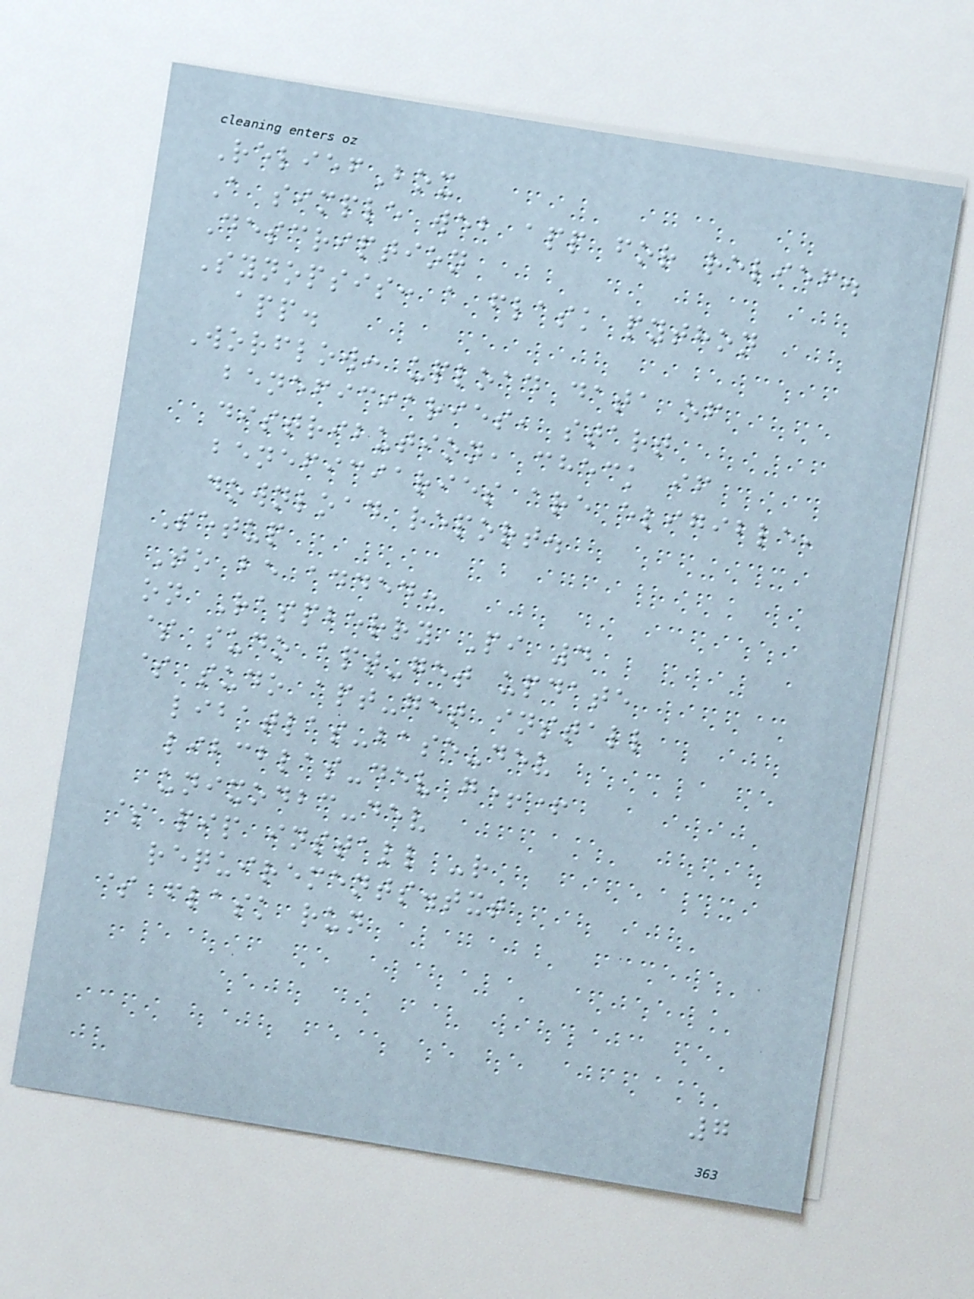ReliefBox
A simple web app for relief.
Description
Synopsis: a flask python
app.
Worflow: upload data of
beneficiaries, start
distribution, check if
beneficiaries are eligible,
download report.
Setup
To be added.
on Raspberry Pi 4
$ sudo apt-get update
$ sudo apt-get install
libatlas-base-dev
libcblas-dev g++
unixodbc-dev
$ pip install -r
requirements.txt
$ flask run
7
